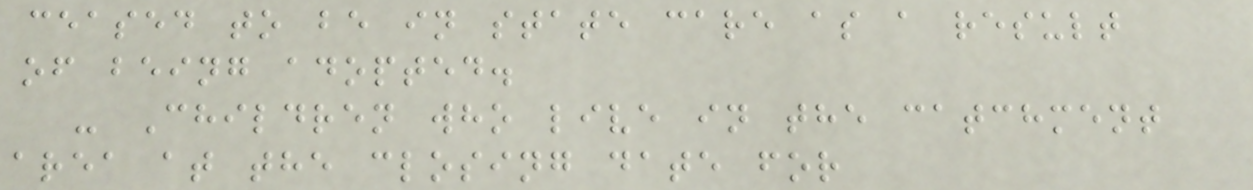ceased to be in state care as a result
of being adopted.
- Children who live in the catchment
area at the closing date for
